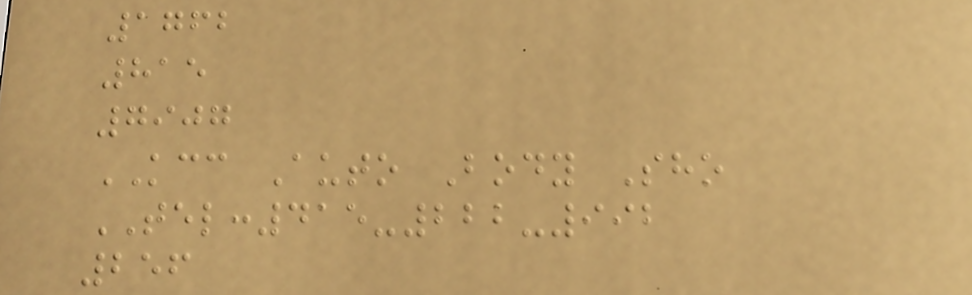1762
815
7907
KCC Auto Body Sho
TEL:415-222-992
256
